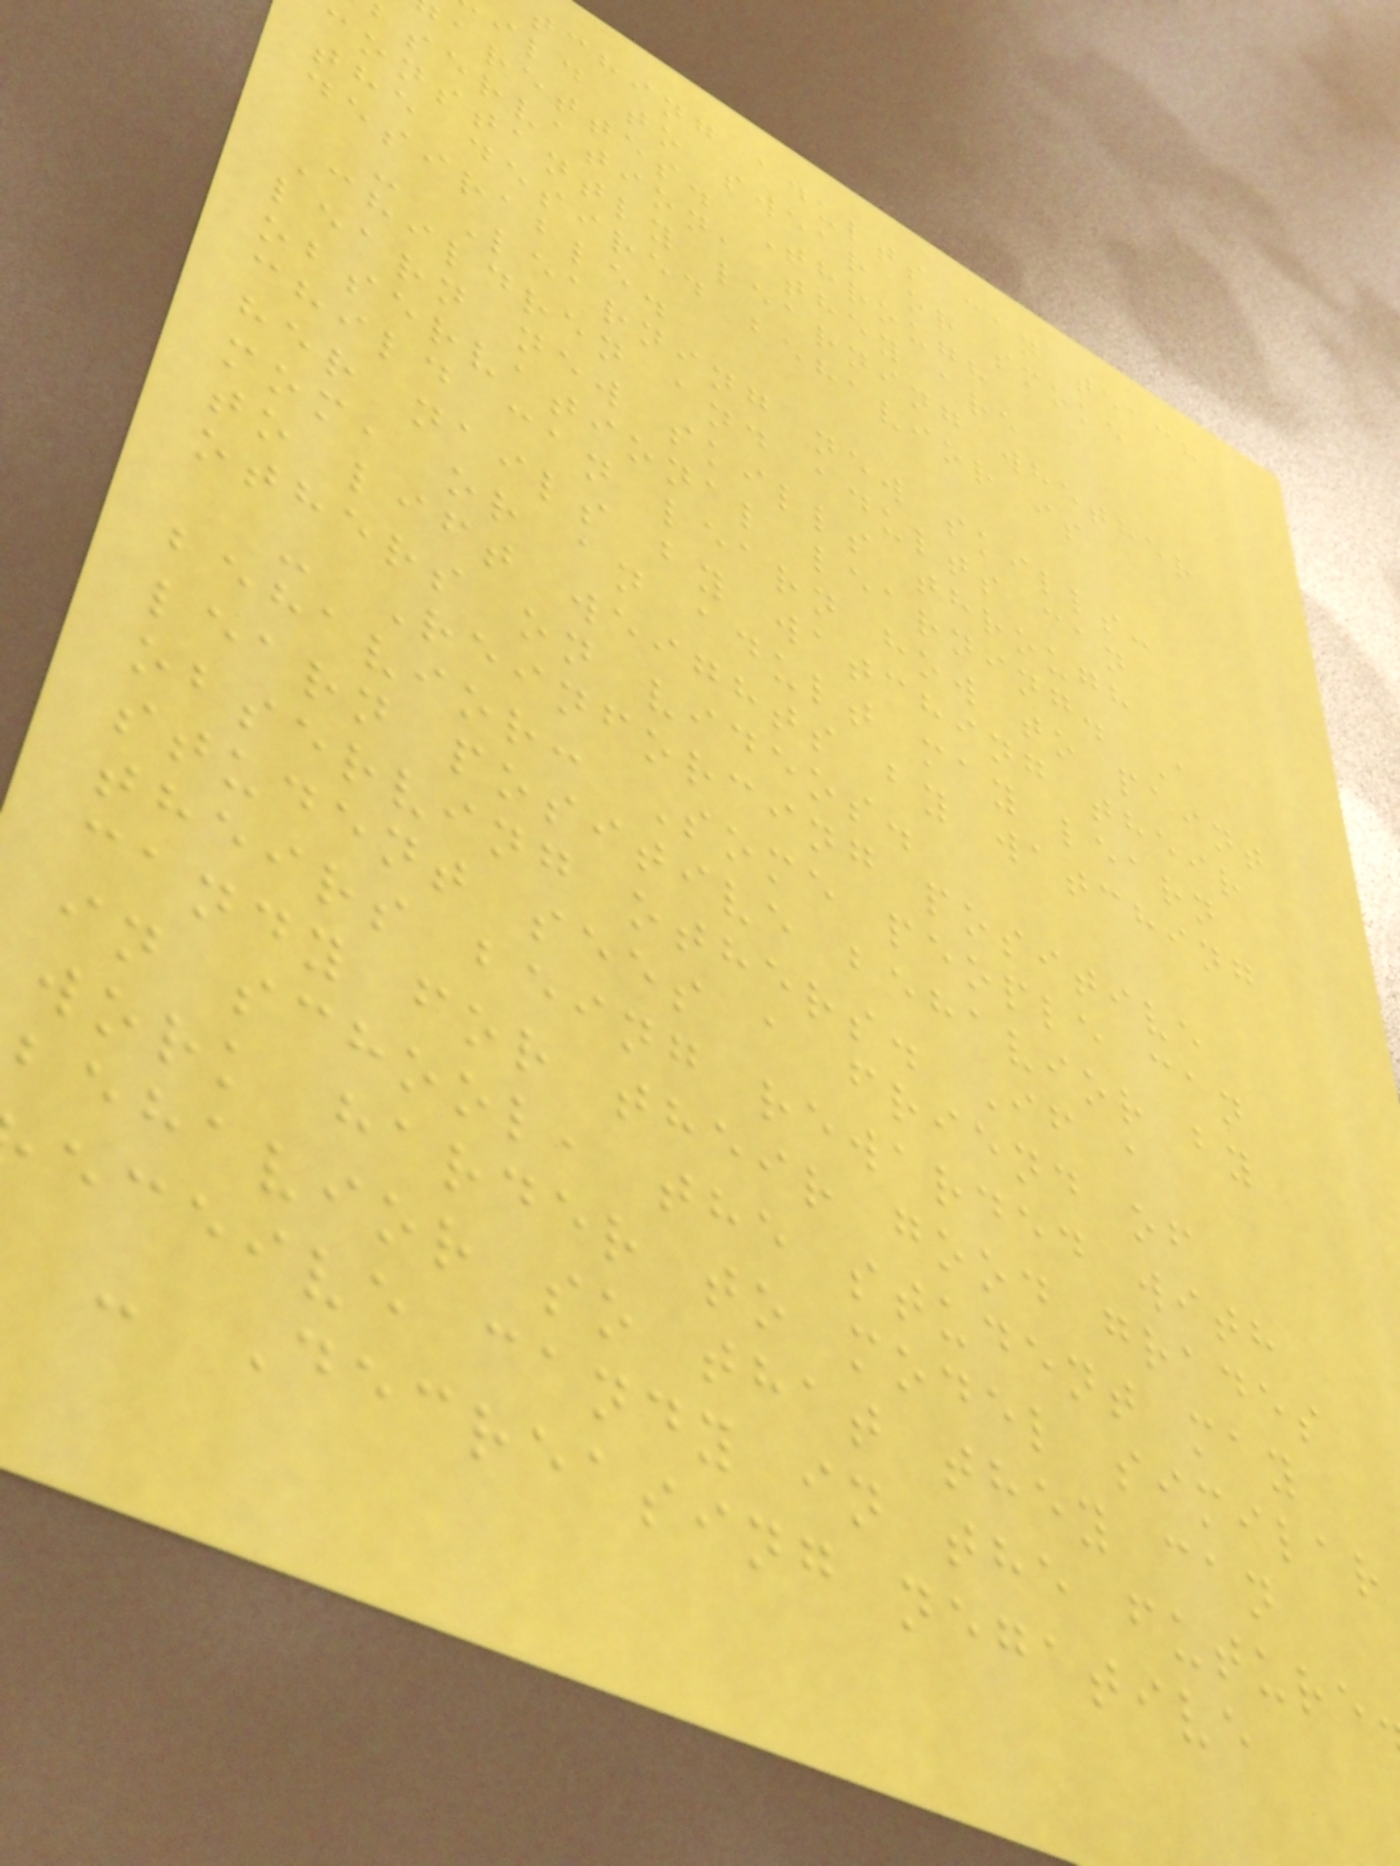tching adults can teach
ild to swear or smoke
arettes. Through
servation, they are
constantly learning whether
the desired behavior is
desirable.
- Learning new skills:
Children and adults can
learn new skills through
observational learning. A
child can learn how to paint
her nails by watching their
mom, or an adult may learn
to lift weights by watching
others on videos.
- Reinforcing positive
behavior: Some people can
learn positive behavior by
observing others. If a
student sees a friend of
theirs being rewarded with
candy for their good grades
in school, the student may
work harder to model similar
behavior so that they can
eceive candy in the future
- Decreasing negative
